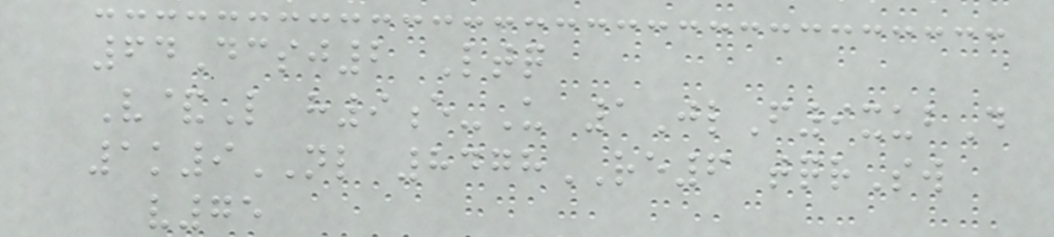64Dcsj2 Ltq
V&L h9e-U 1JlF9xubD
1k9NL 8478RE6 tqrSw
v75
